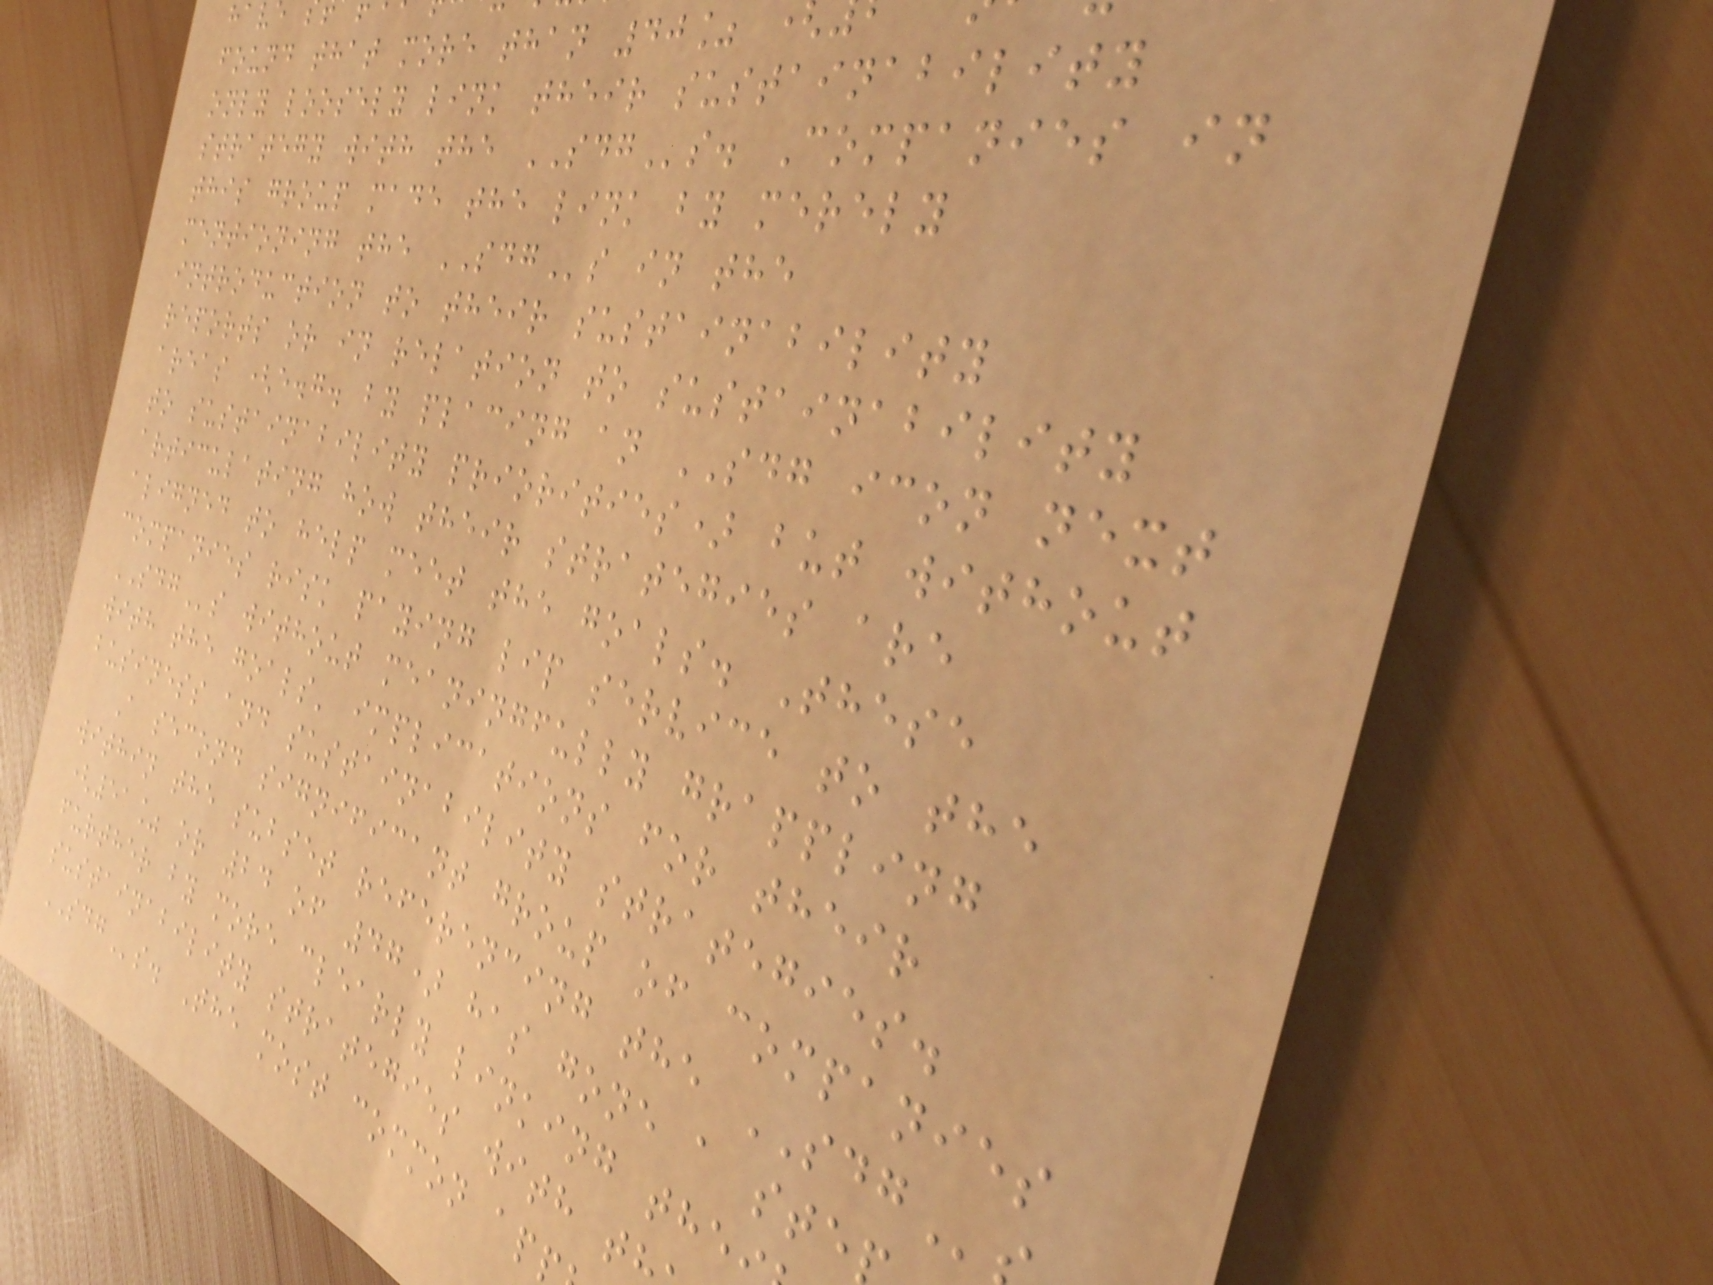found that more than 40%
only loosely link their sustainability
strategy with the SDGs. Companies in
this group made the link by merely
mentioning the SDGs in the
introduction to their sustainability
reports or in relation to sustainability
areas (e.g. by placing an SDG icon next
to sustainability priorities) but without
articulating how their strategies are
aligned to help meet the goals. These
companies risk paying lip service to the
SDGs without meaningfully grappling
with the goals' implications for their
business and sustainability strategies.
A second significant group of companies
within the subset referencing the SDG
(51% or 24 of 47) has gone a ste
further by more clearly linking the
sustainability strategies with t
SDGs. The most common ap
